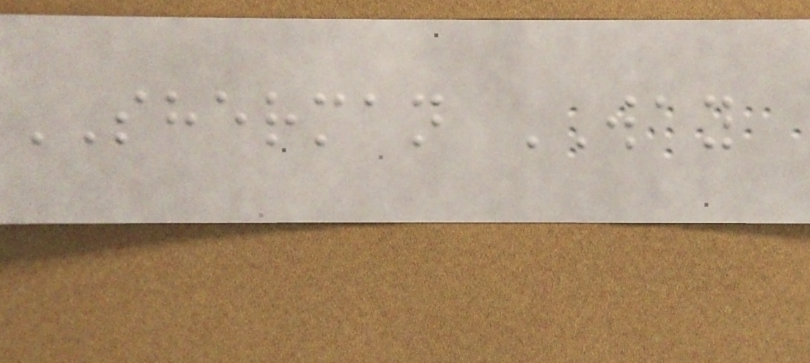SHERMAN WAY
